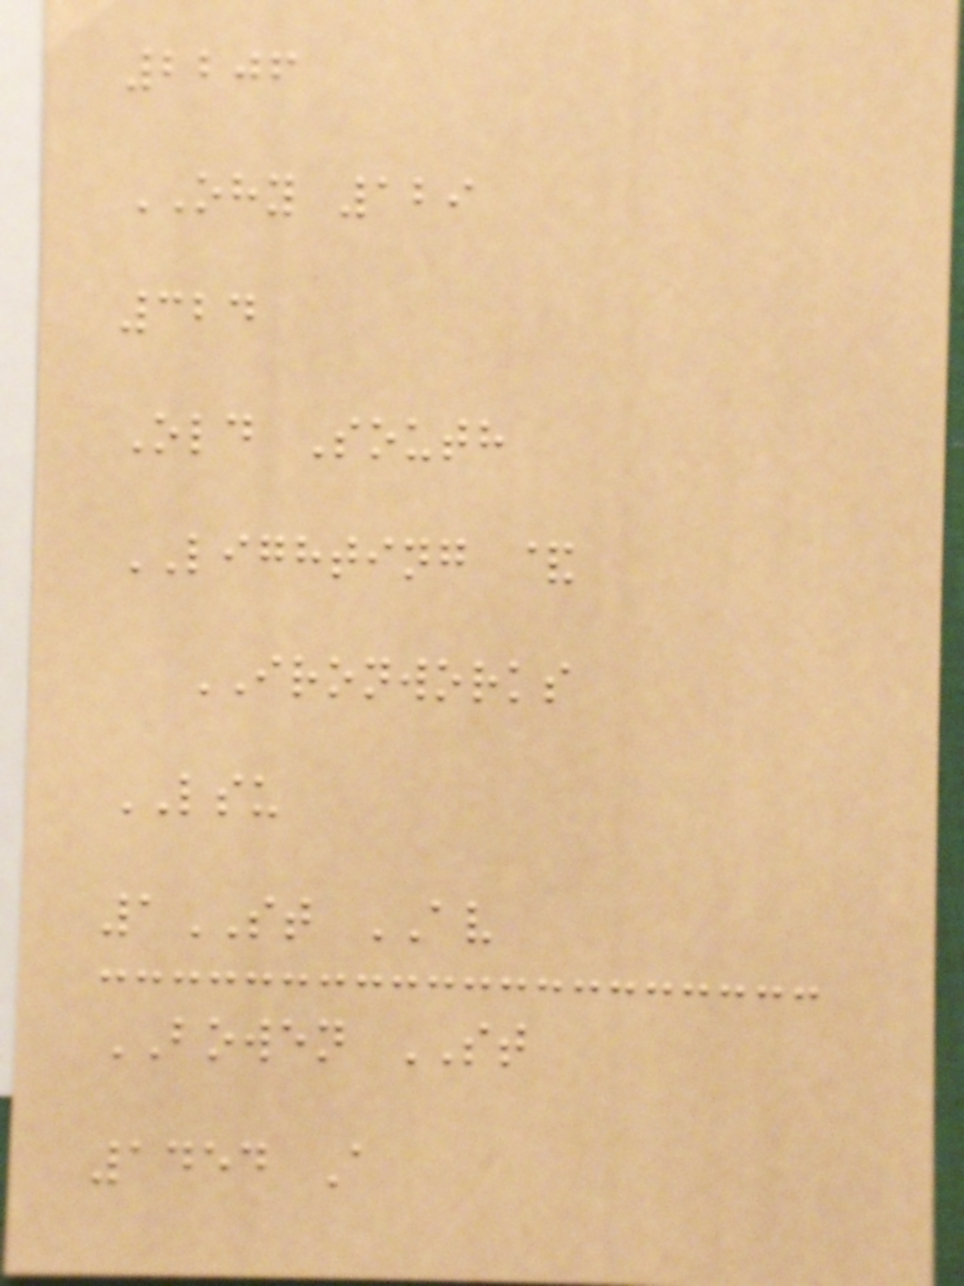2206
OHY 129
324
Old South
LIGHTING &
IRONWORKS
LSU
1ST AV
BOWEN ST
1454 A
